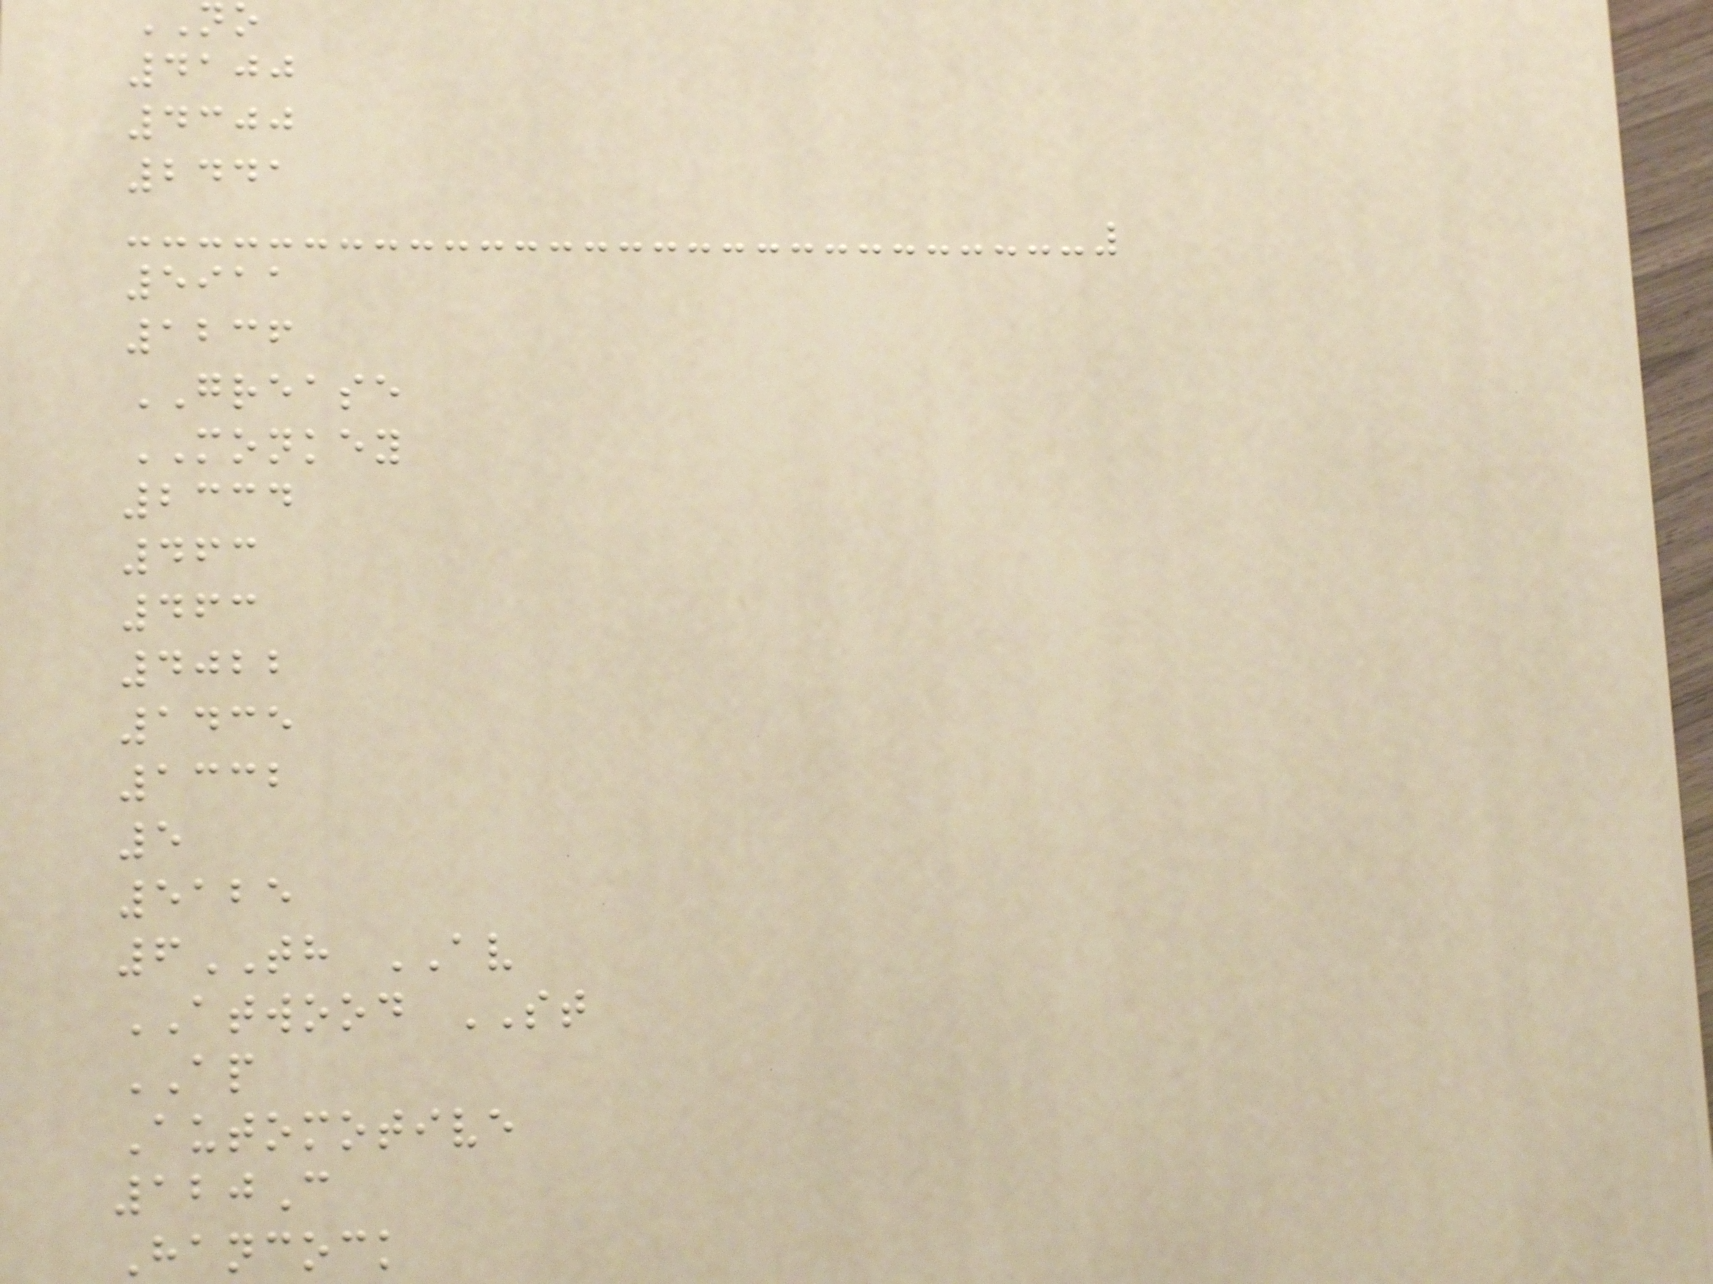4100
4300
2441
5911
1236
GREASE
MONKEY
2334
463
463
4022
1435
1332
5
5125
6TH AV
ATWOOD ST
AP
Automotive
120C
Hancock
